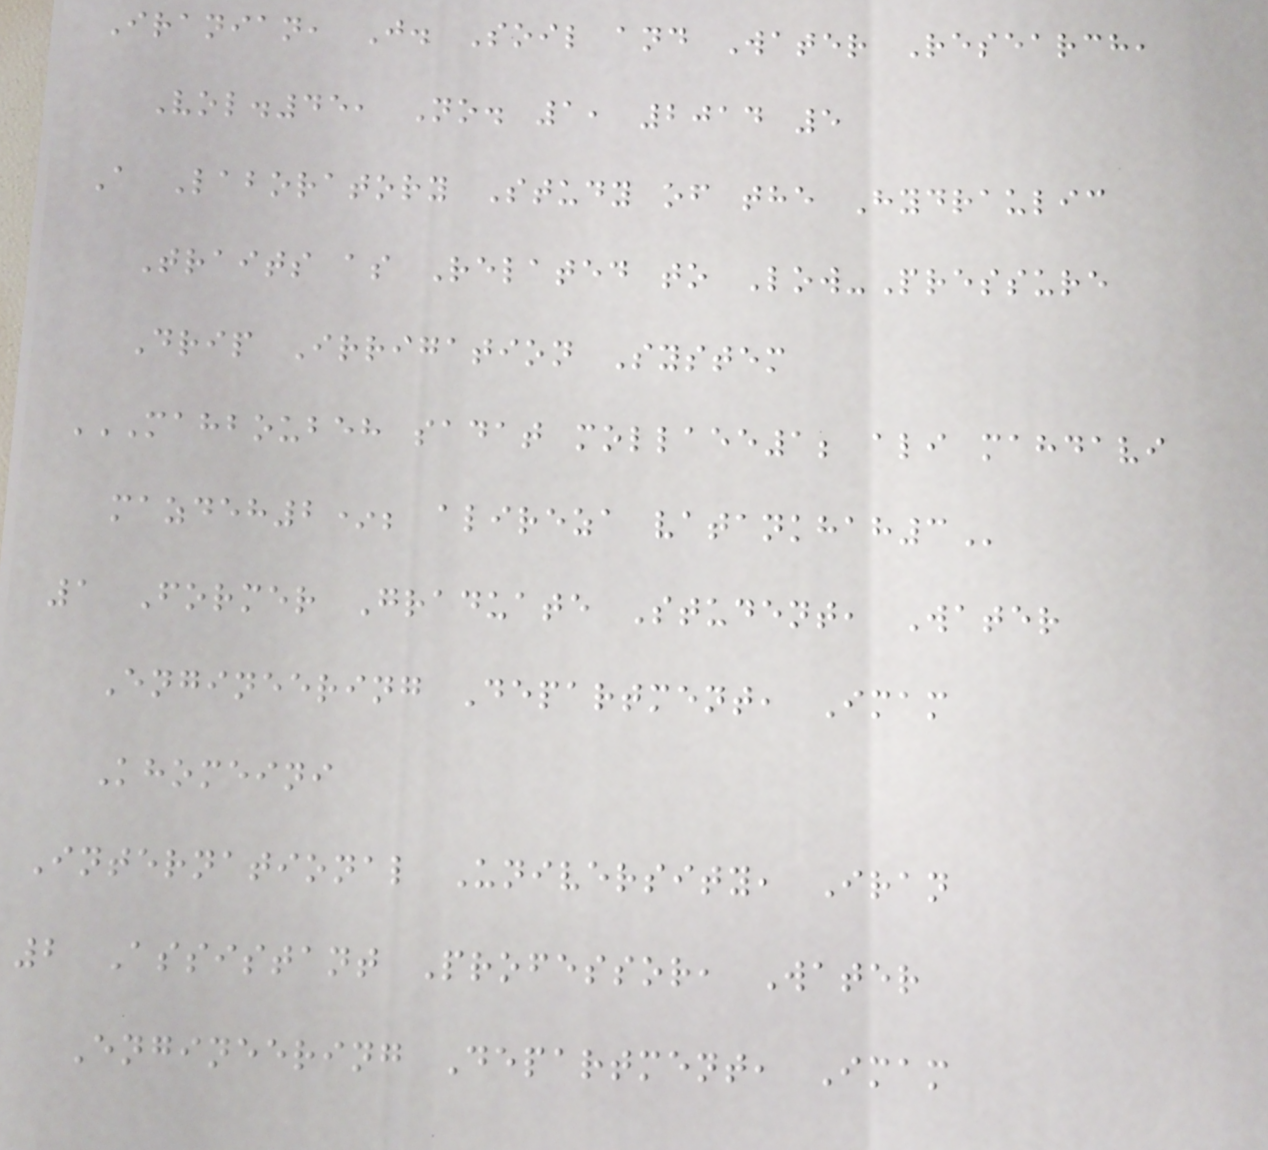Iranian, J. Soil and Water Research,
Vol.45, No. 1, 2014 5
A Laboratory Study of the Hydraulic
Traits as Related to Low-Pressure
Drip Irrigation System
MAHBOUBEH SADAT MOLLAEE1; ALI MAHDAVI
MAZDEH2*; ALIREZA VATANKHAH3
1 Former Graduate Student, Water
Engineering Department, Imam
Khomeini
International University, Iran
2 Assistant Professor, Water
Engineering Department, Imam
